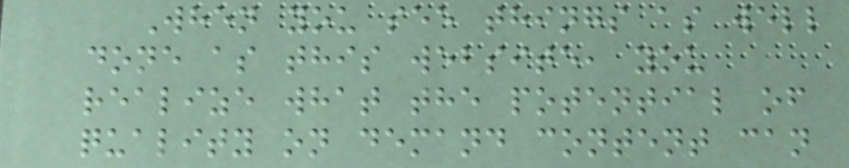When you see things as well
done as this website, you
realize what the potential of
quality on demand content can
